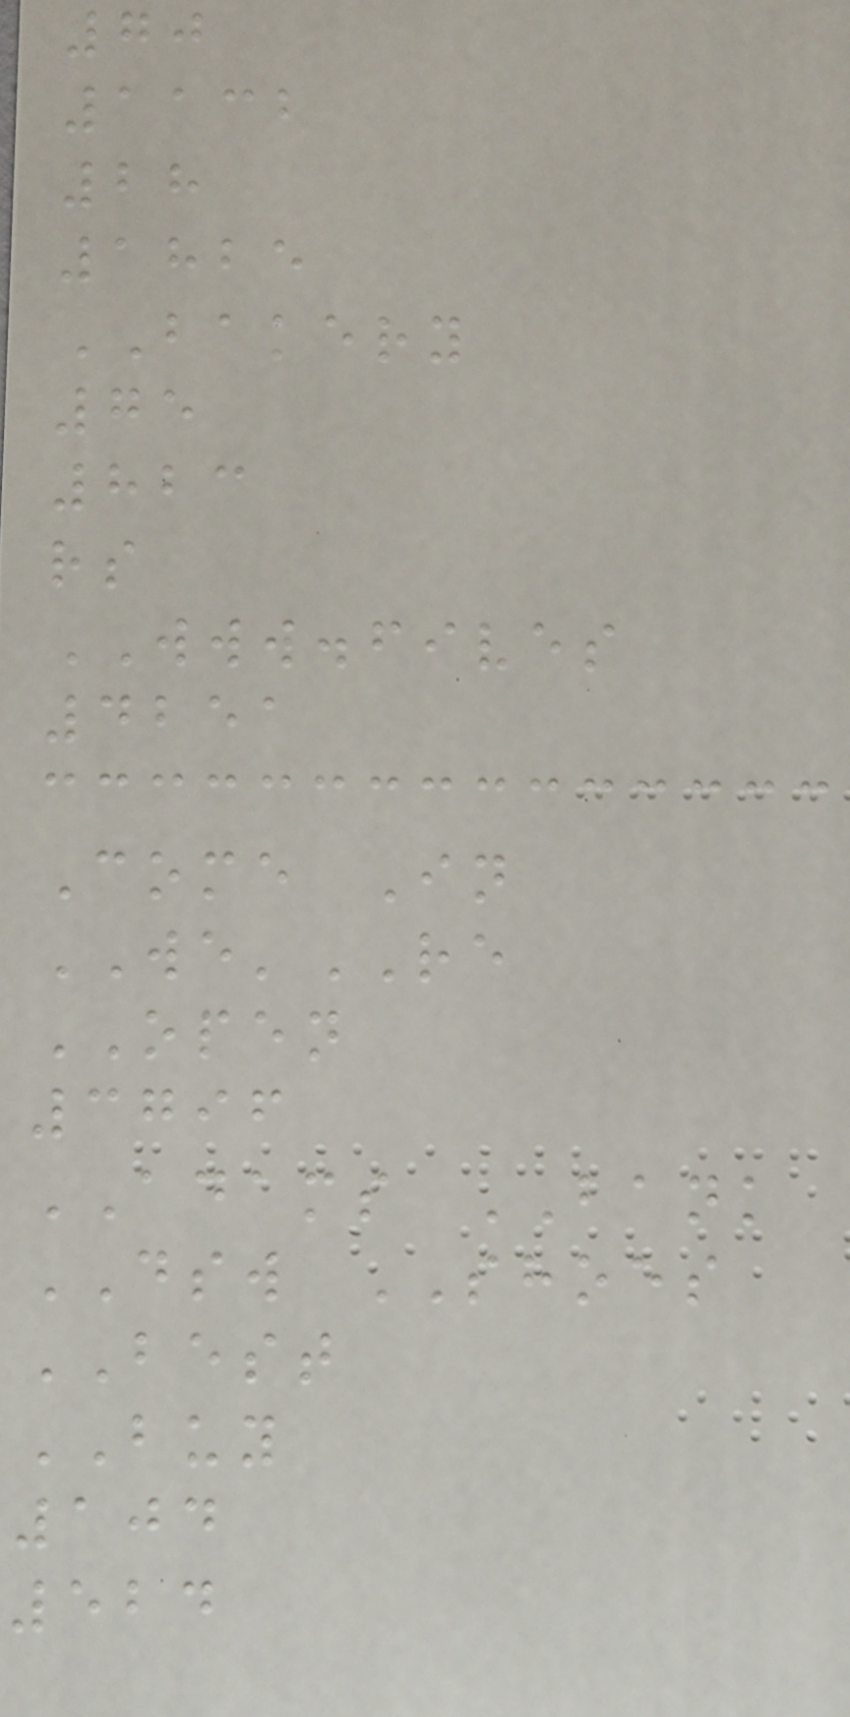70
1132
28
1825
BAKERY
75
823
rs
WWW.fives
4251
Come In
WE'RE
OPEN
3796
ADAMS BANK
DSW SHOES
BEST
BUY
104
524
